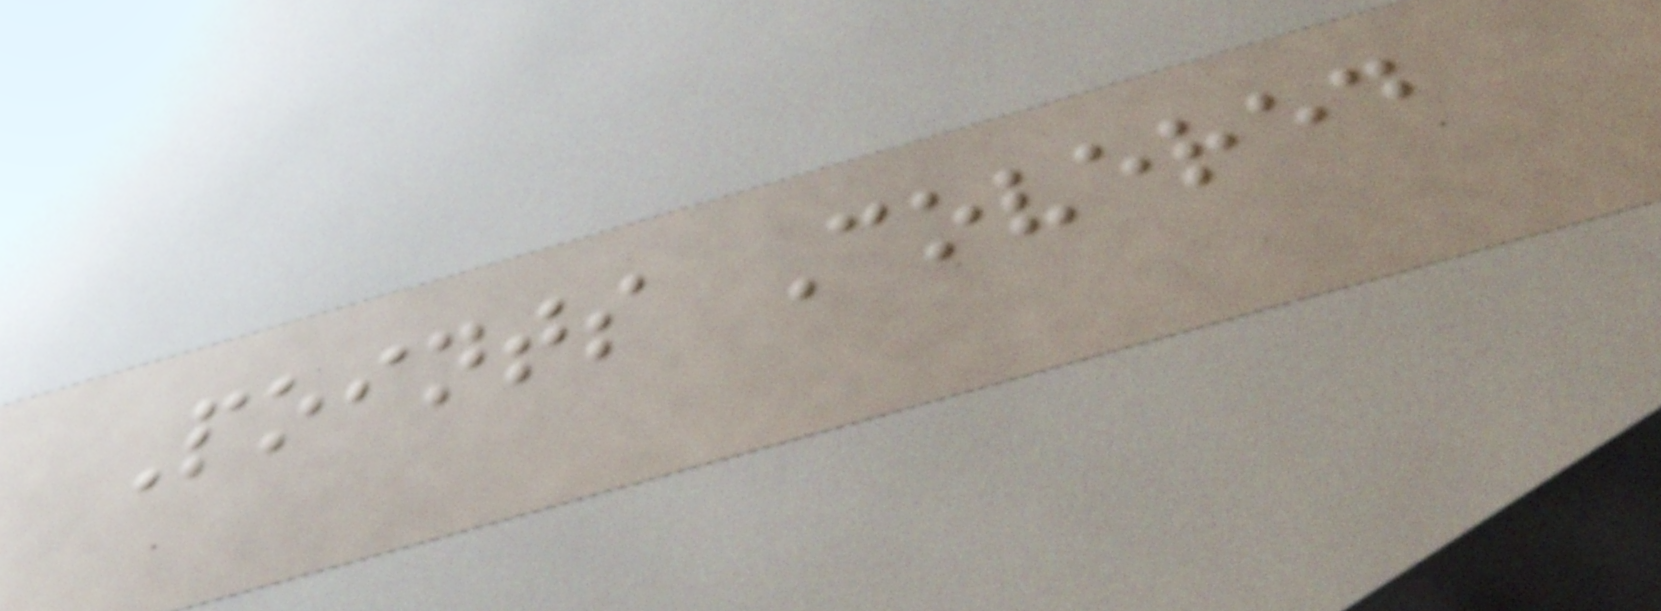Points Covered
